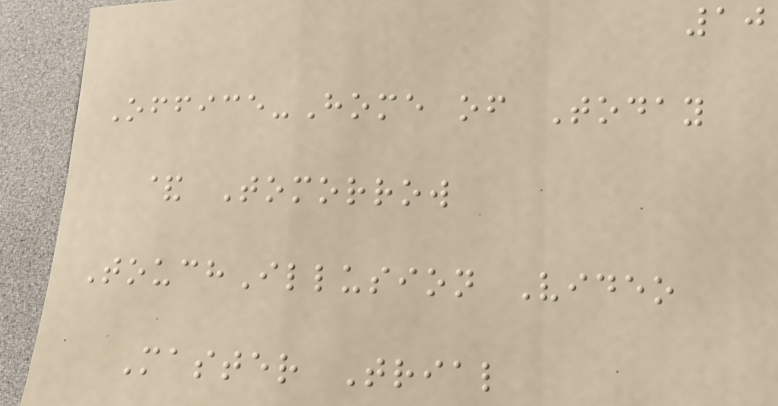10
Office-Home of Today
& Tomorrow
TouchIllusion Video
Master Trial
